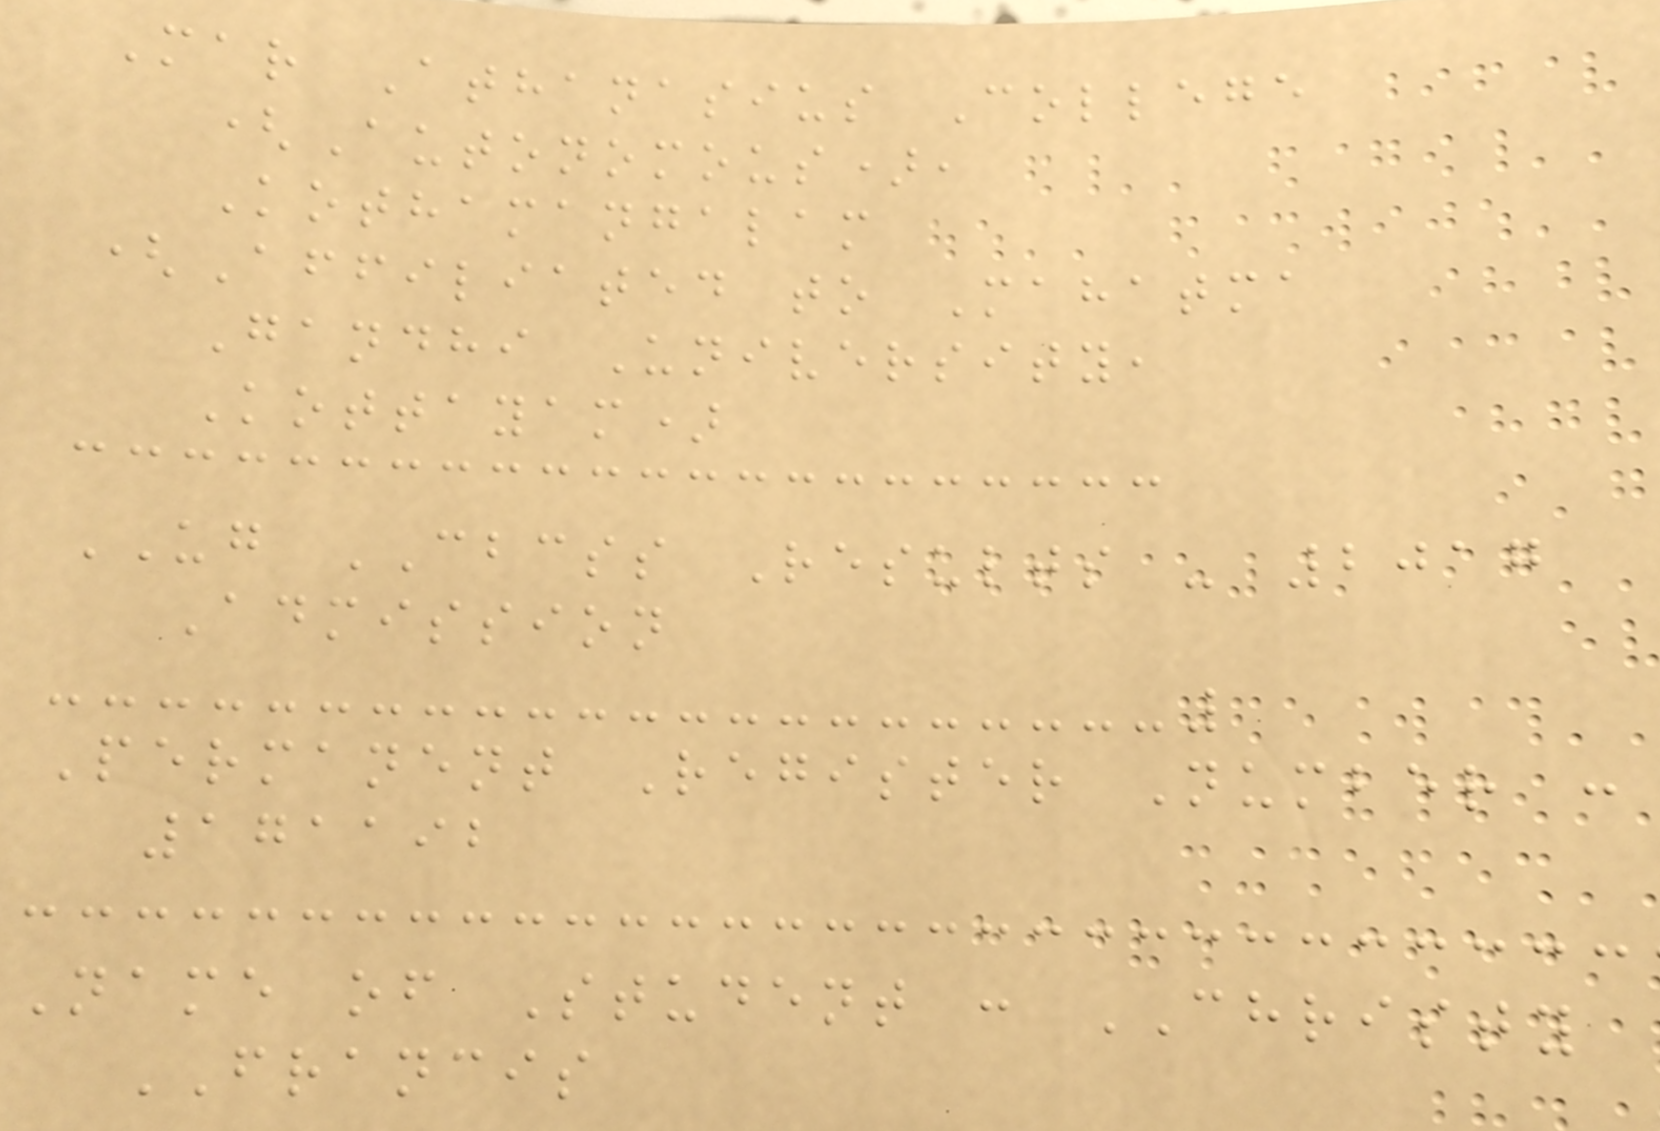Mar Athanasius College
(Autonomous),
Kothamangalam
(Affiliated to Mahatma
Gandhi University,
Kottayam)
UG CBCSS Results - 2017
Admission
Permanent Register Number :
171192
Name of Student : CHRISTY
FRANCIS
